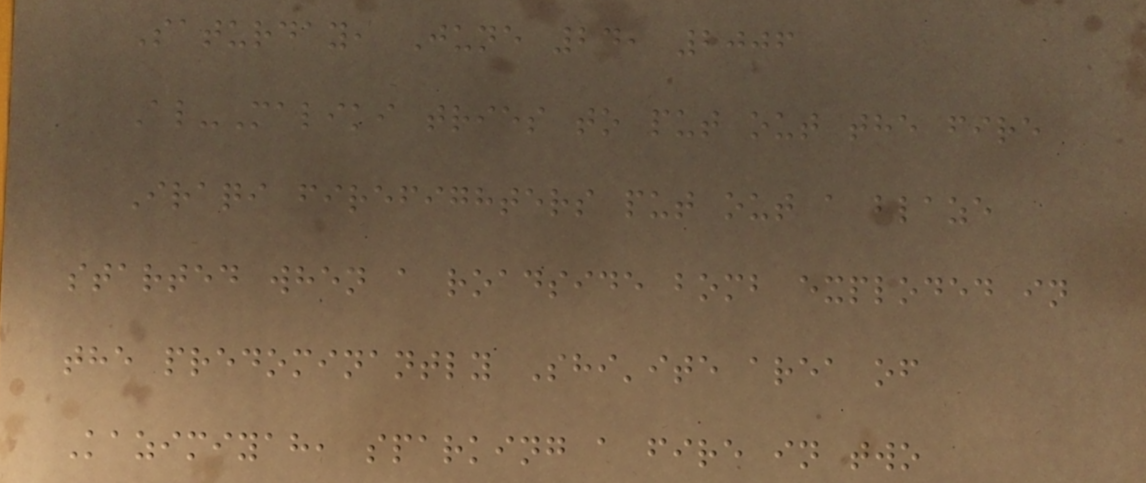Saturday, June 24, 2006
Al-Maliki tries to put out the fire
Iraqi firefighters put out a blaze
started when a roadside bomb exploded in
the predominantly Shi'ite area of
Kazimiyah, sparking a fire in two
